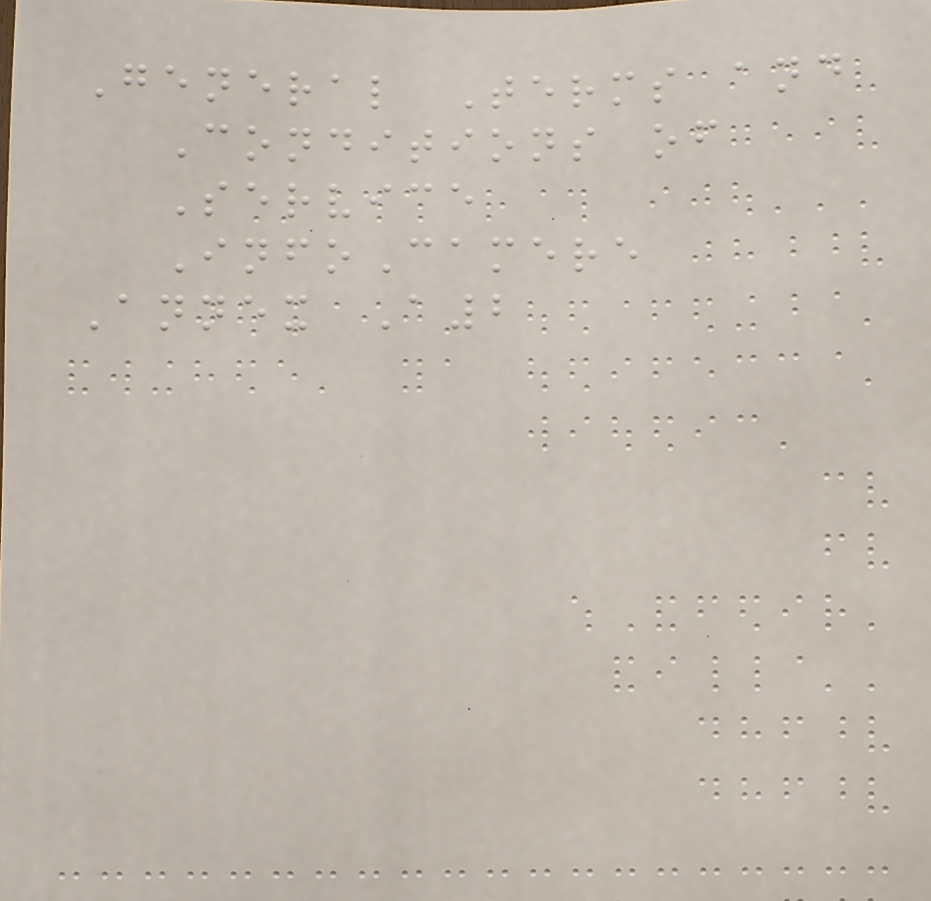General Terms and
Conditions of
Service
InfoCamere
Annex A2
